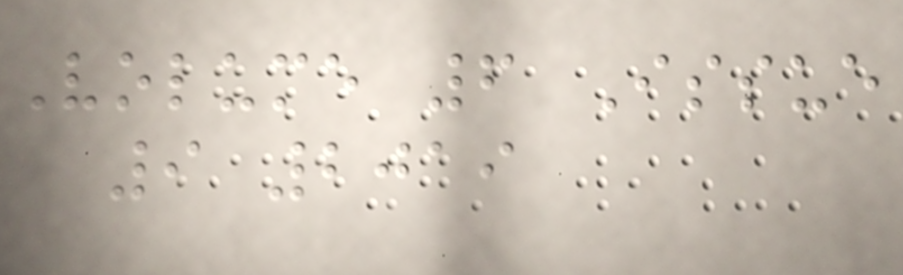Volume 6 Issue
9 2019
